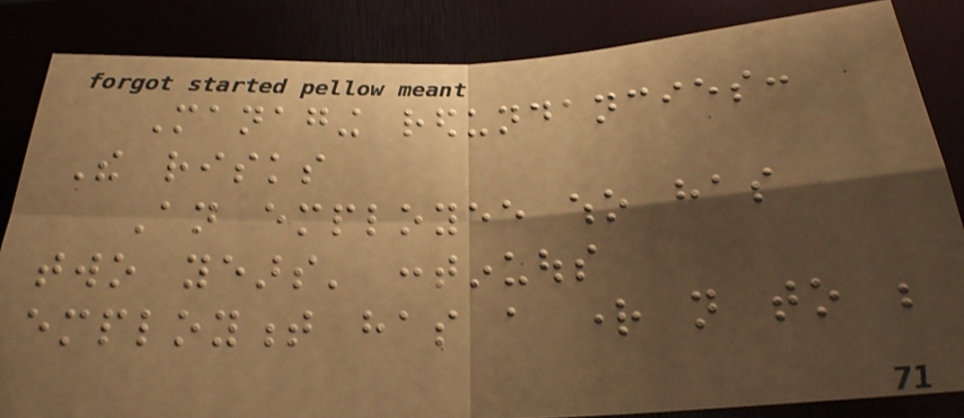Managing redundancies:
The risks
An employee who has
two years' continuous
employment has a right not to be
